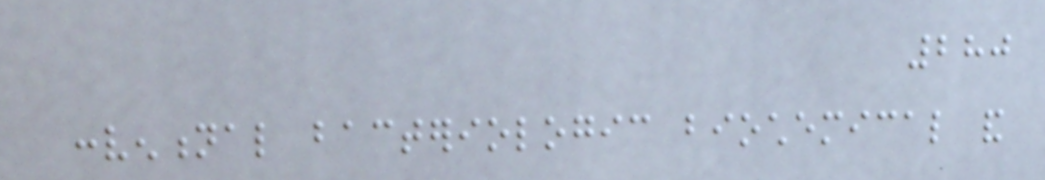280
conventional bacteriologic biochemical and
